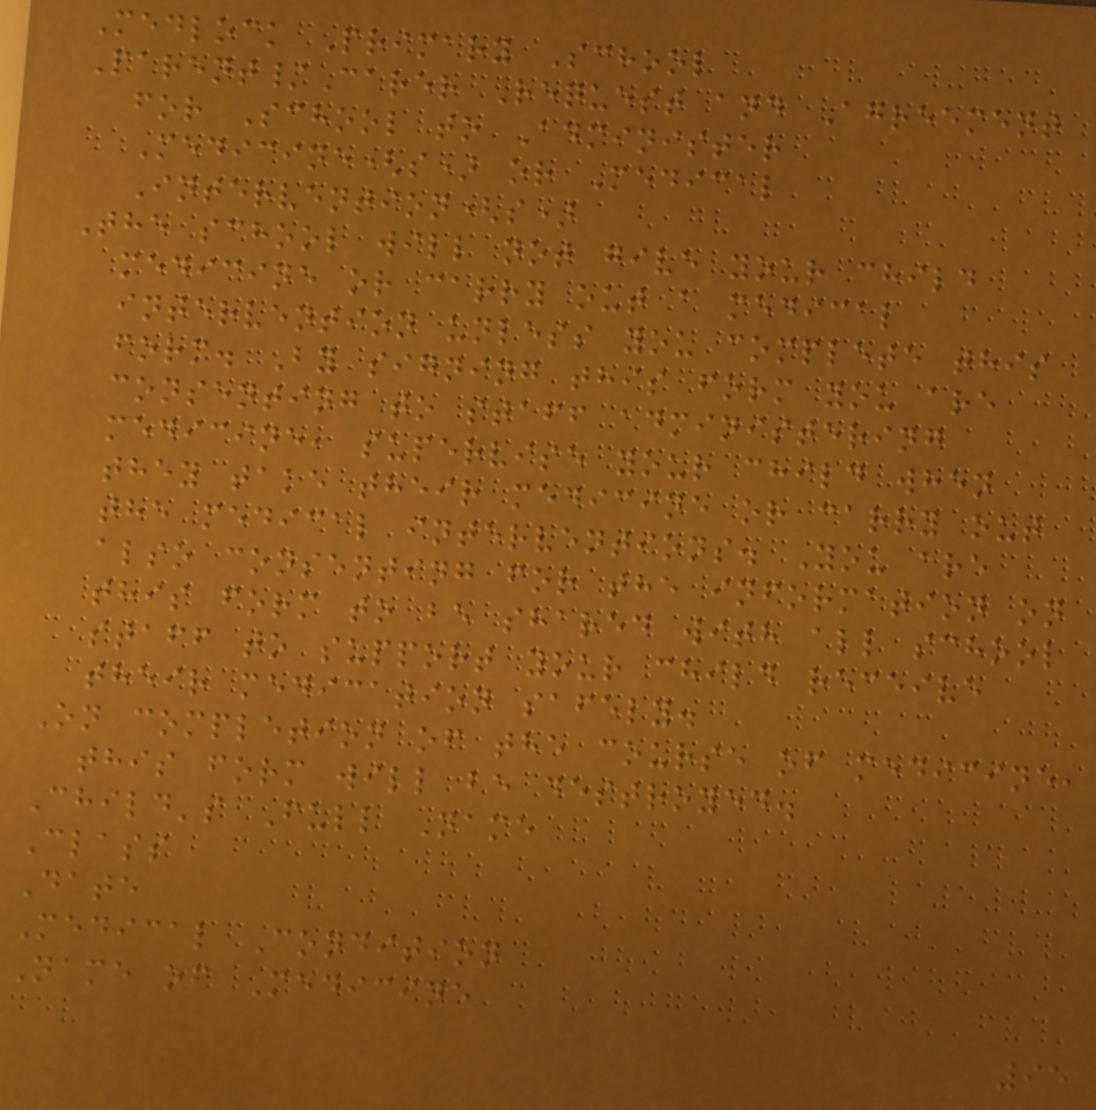Medlock Primary School
Parent/Carer Request and Agreement
for School to Administer
Medicine(s) or Medical
Intervention(s)
The school will not give your child
medicine or carry out a medical
intervention unless you complete this
form. By signing this form you are
consenting to staff administering
medicine, supervise your child when
they take their medicine or carry out
the medical interventions. You are
also consenting for the information on
this form to be shared with all school
staff to support your child receive
their medication safely.
On completion of the course of medicine,
this form will be destroyed.
Child's Full Name
Class
Date
Medical Condition
Name of Medicine
95
